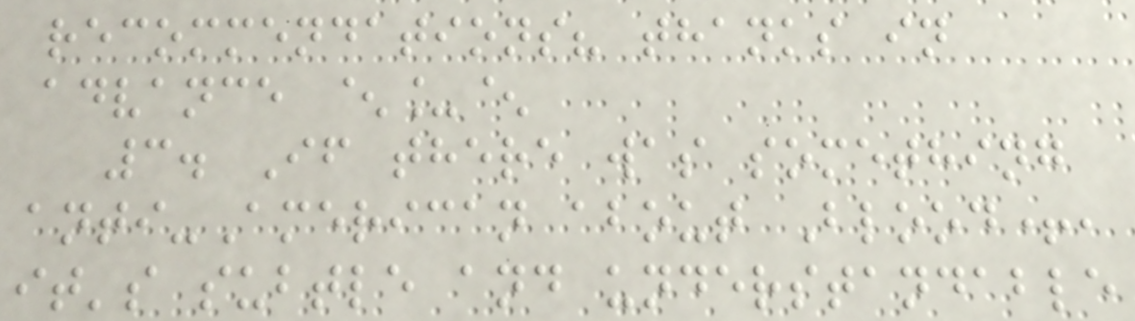recommendations? thanks in
advance ^_^
3. If there was something
anti-American about Blood+,
it's subtle and understandable
